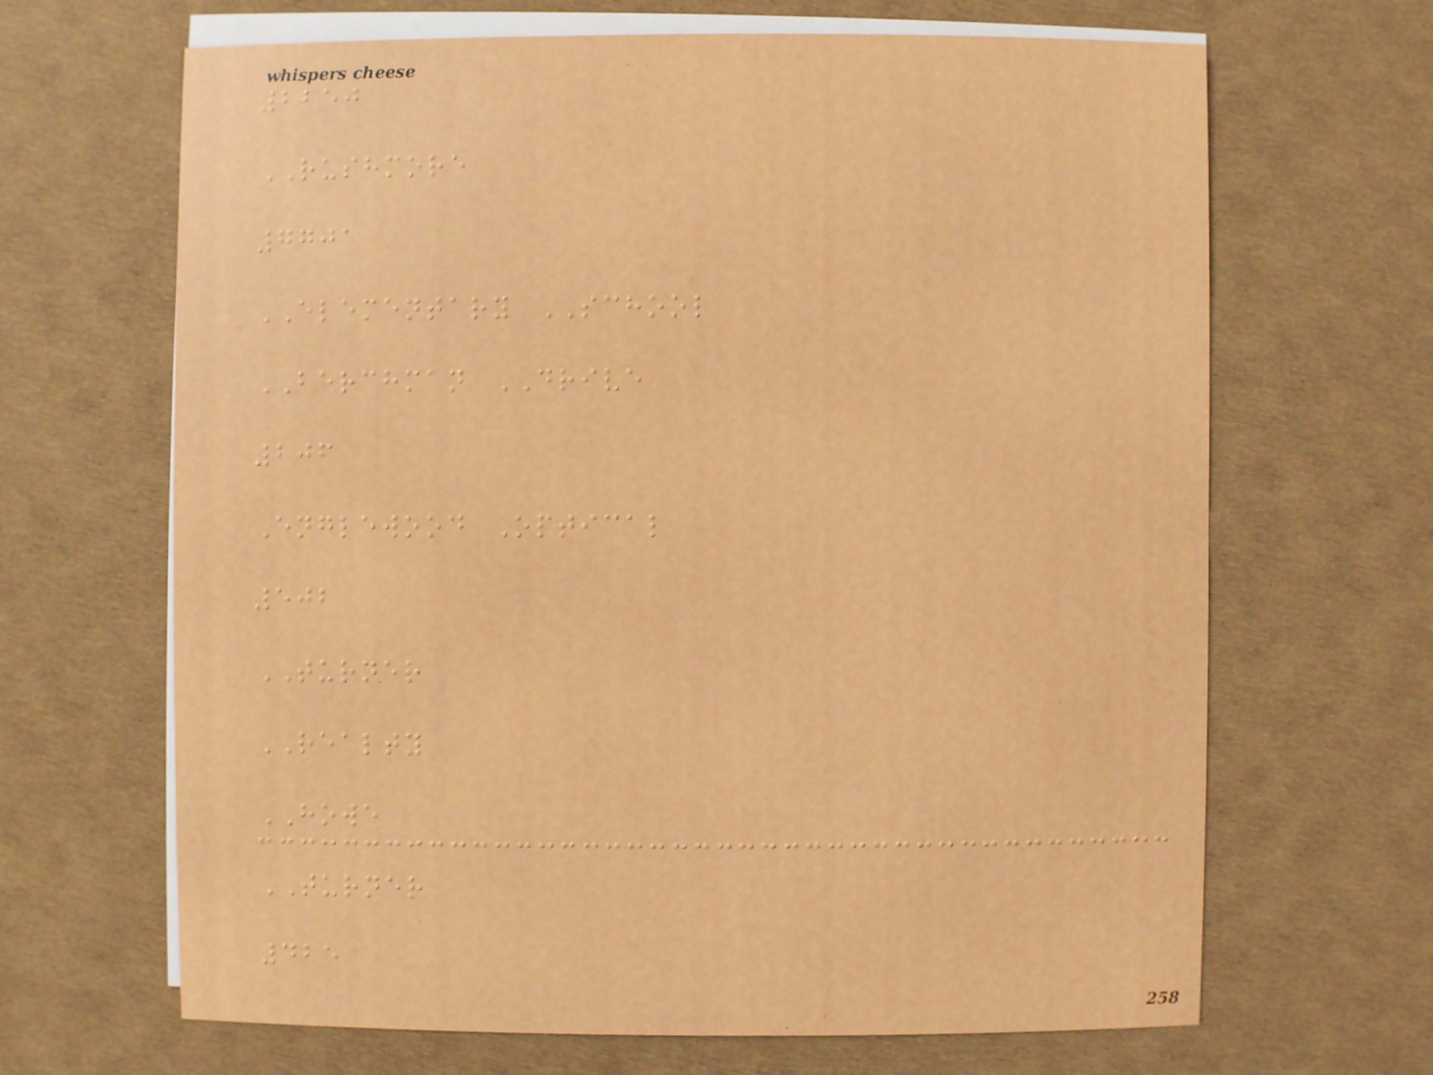2250
RUSHMORE
7701
ELEMENTARY SCHOOL
BERCHMAN DRIVE
206
Englewood Optical
502
TURNER
REALTY
HOWE
TURNER
425
